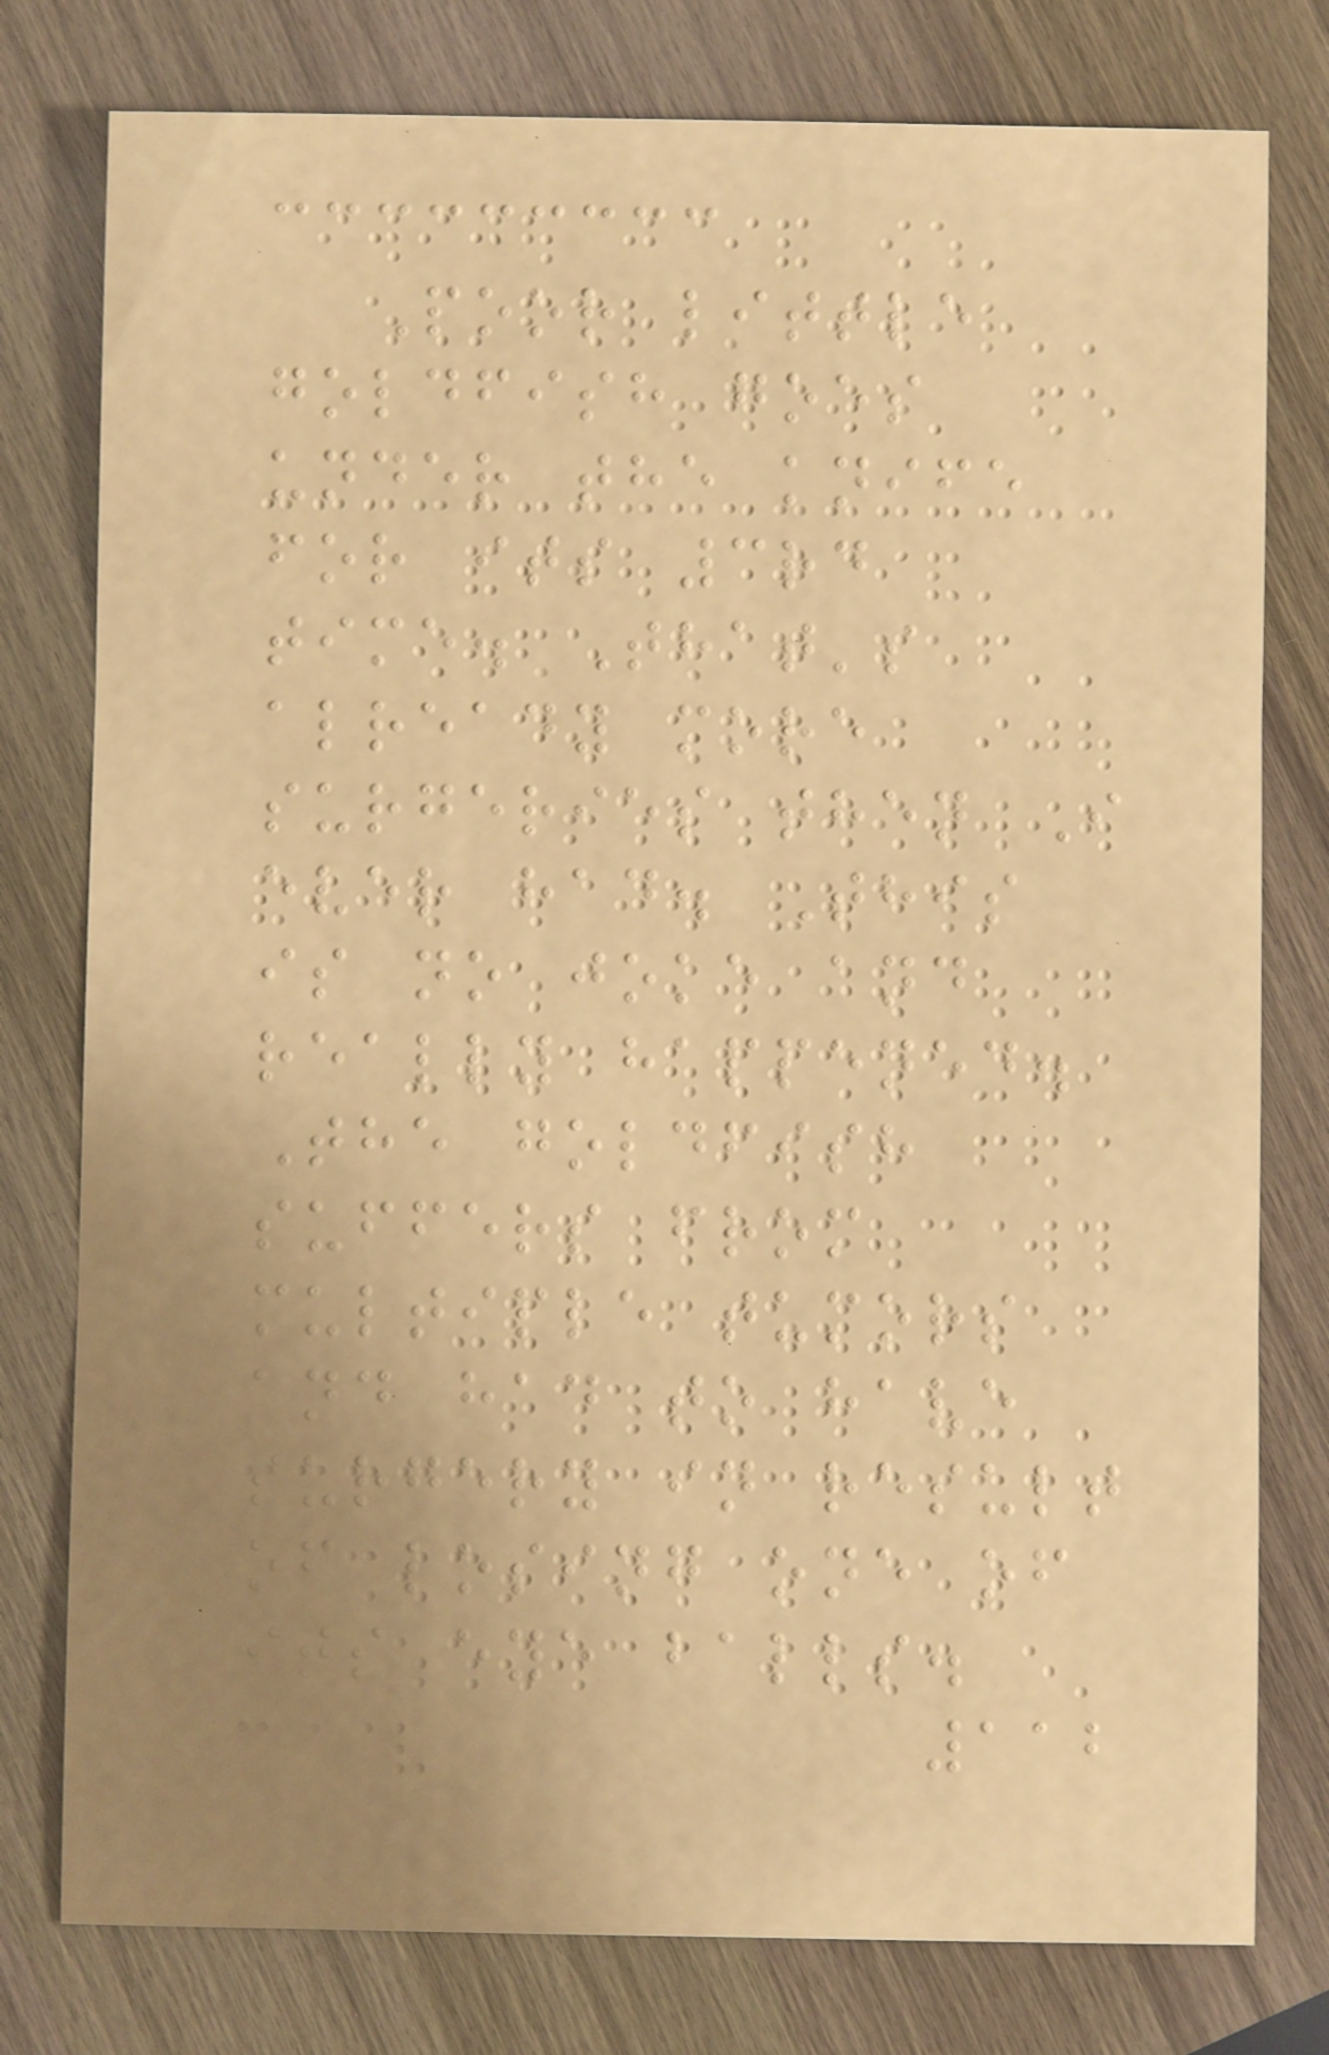Poor little
goldfish goes
under the knife
for its 3rd
time. That's
already more
surgeries then I
ever had. This
is no joke and
really happened.
The goldfish
suffers from
multiple tumors
and had to have
surgery in result
of losing one of
its eye balls.
112
